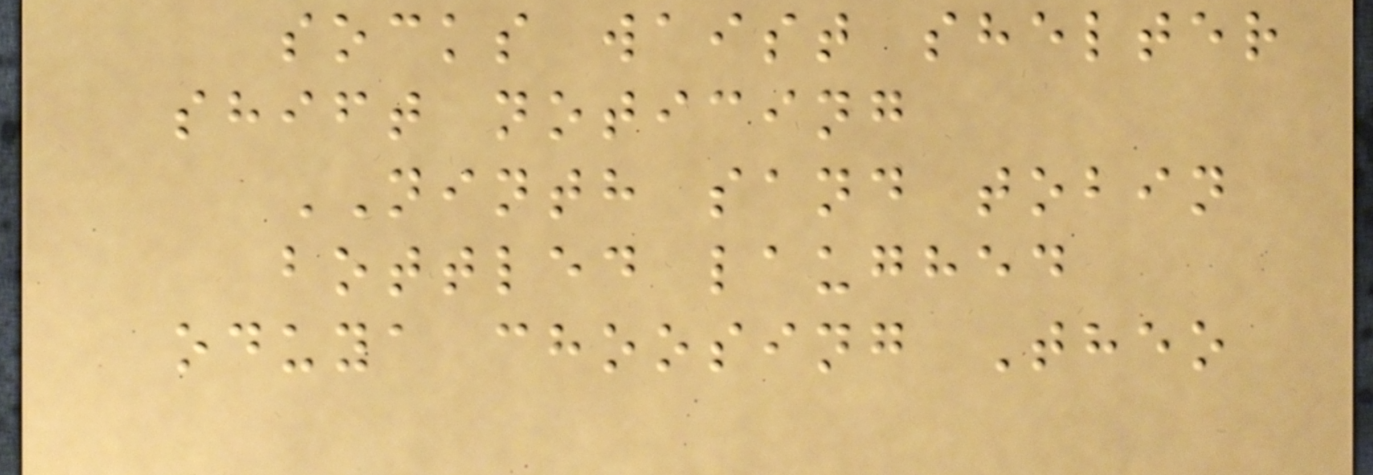socks waist shelter
shift noticing
NINTH sand tobin
bottled laughed
oduya choosing Theo
